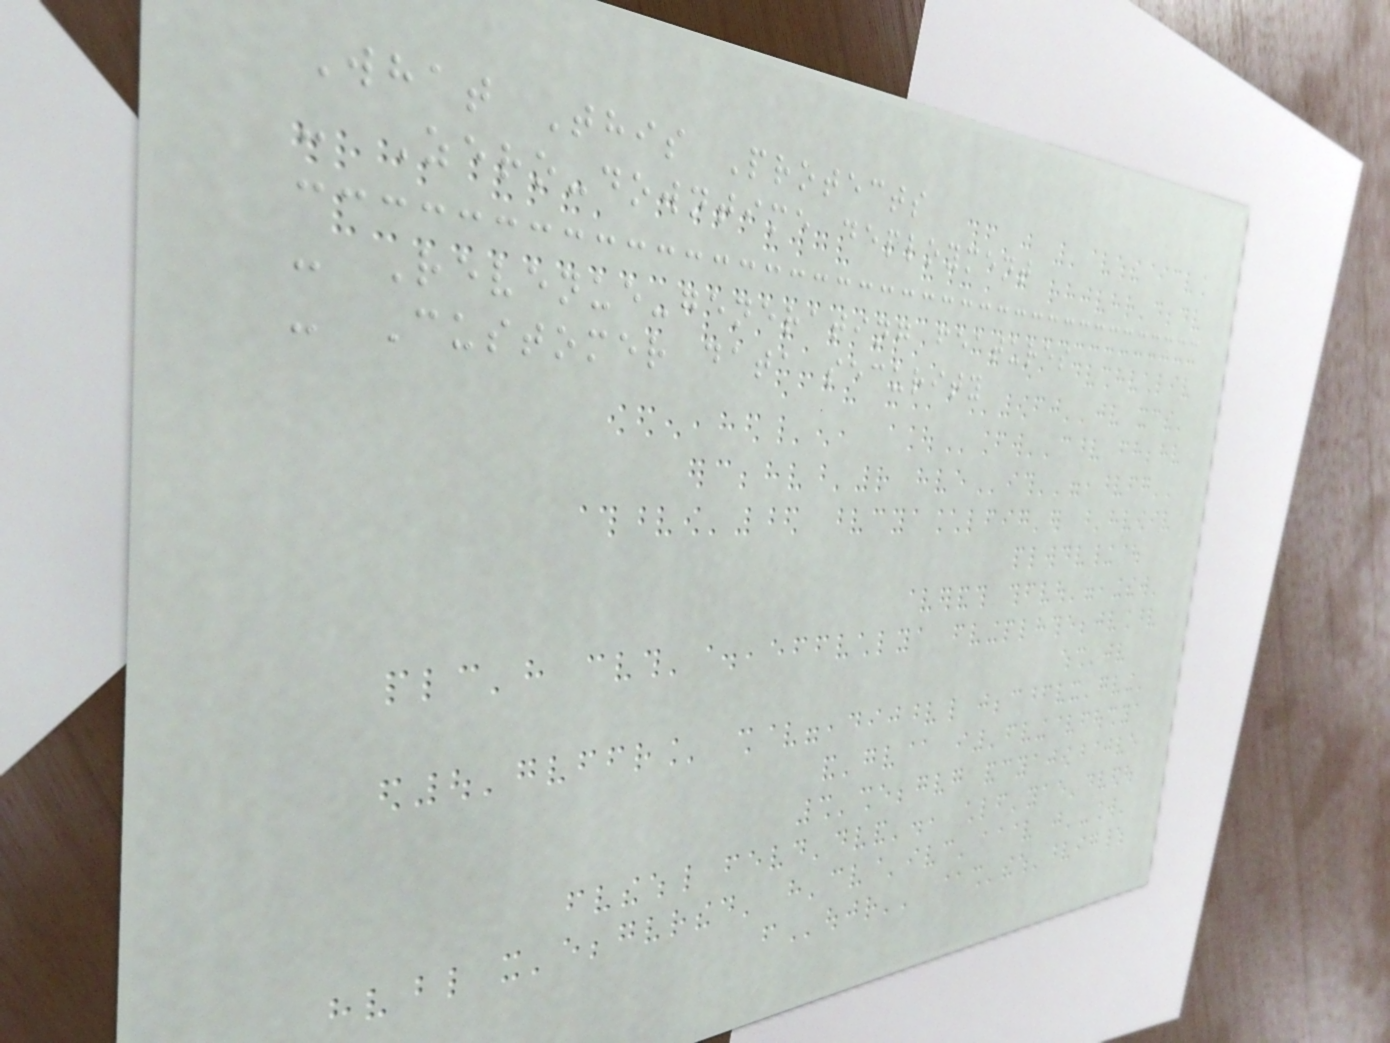What This Protects
- Zero-downtime deployment
- Revenue-generating features
- Customer data security
